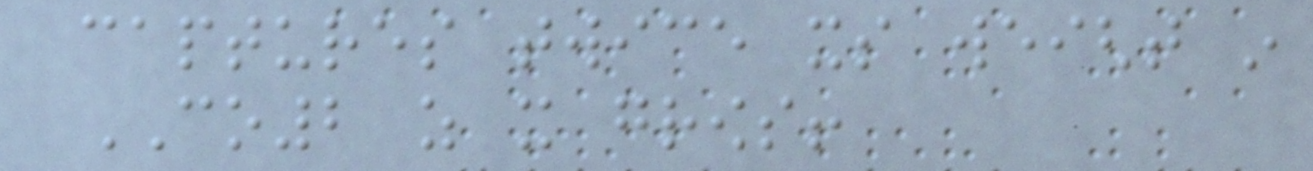captures twice its weight in
CO2 as it grows!
